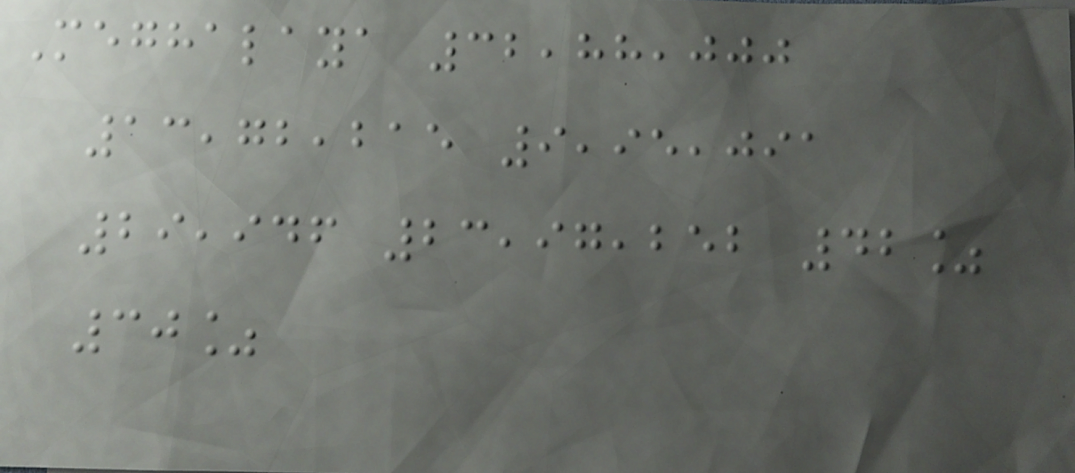Meghalaya 32,88,000
13,72,215 9,95,091
29,946 23,97,252 42%
30%
